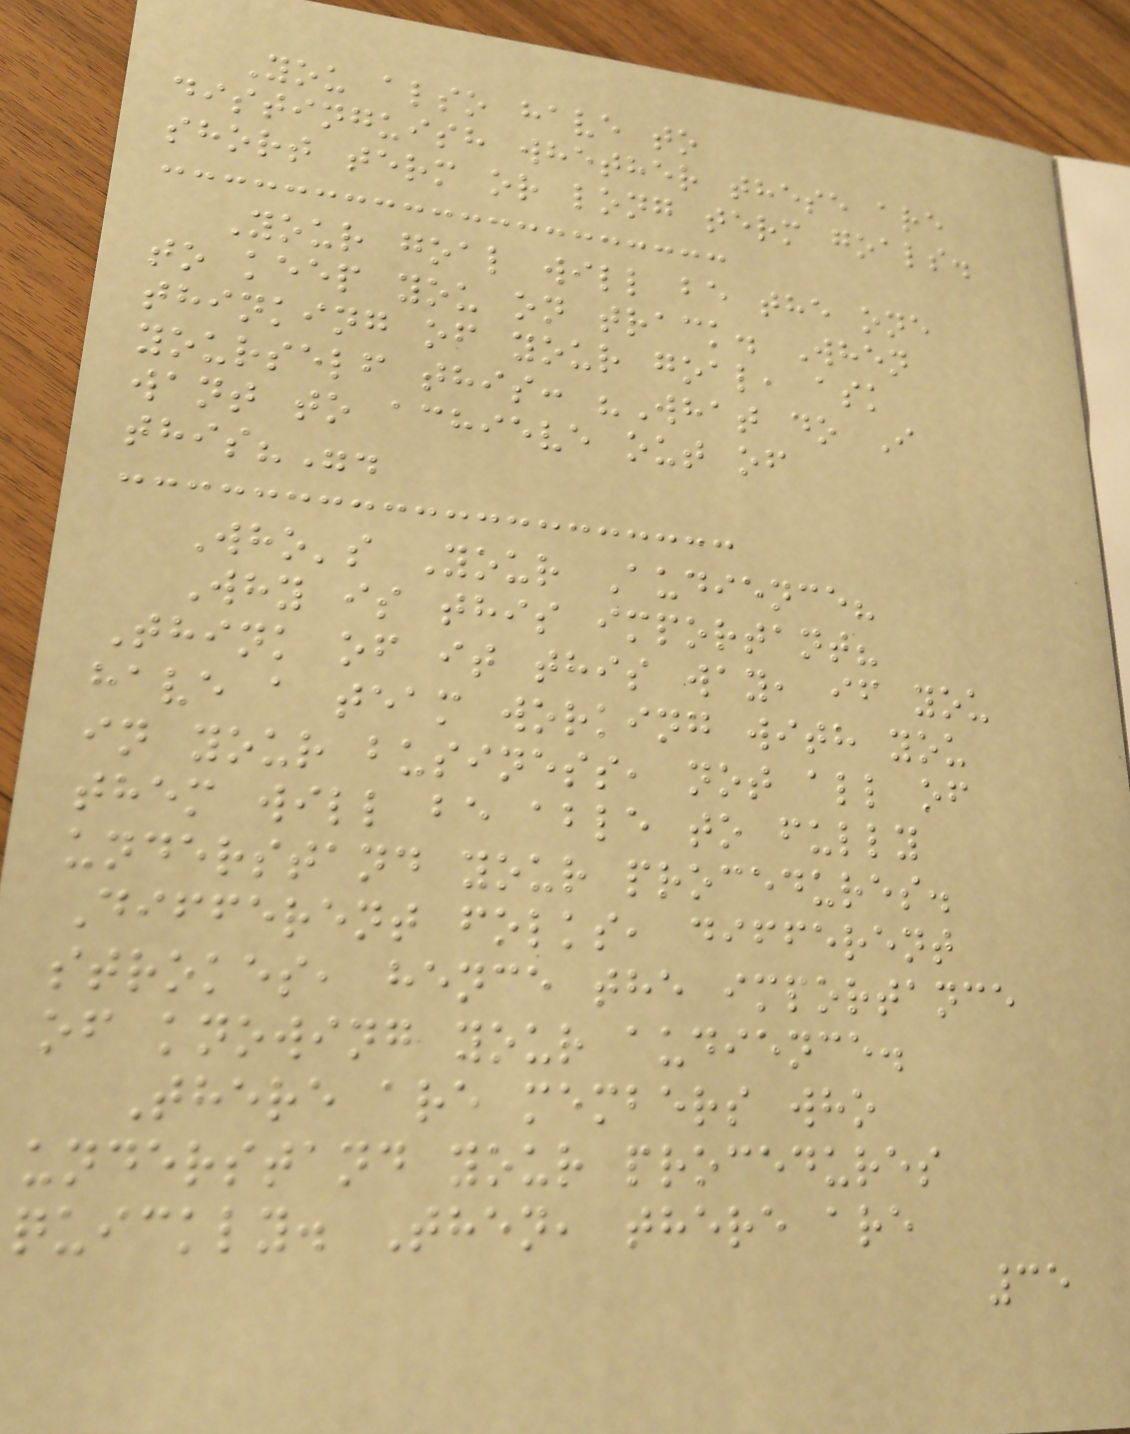You also have to
distinguish whether these are
short term or long term goals.
Your goal will be the one
to keep you on track. When
thinking of your goal, ask
yourself this: "What do I
want to achieve out of
this?".
Who's Your Audience?
Why is this important?
Think of it this way, if you
have a team working with you
in your business, not all of
them will be able to fully
understand your procedures.
Different folks, different
strokes, hence the importance
of knowing your audience.
There are members who
understand your procedures
quickly. Then, there are
35
